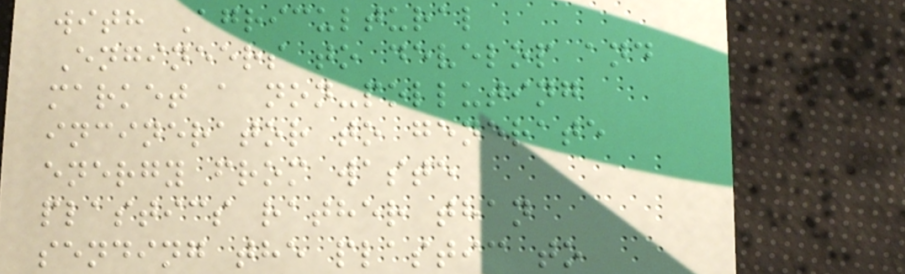with Agricultural
Engineers to develop and
market a non-polluting
incinerator to generate
energy from waste
plastics rather than
sending the plastic to
